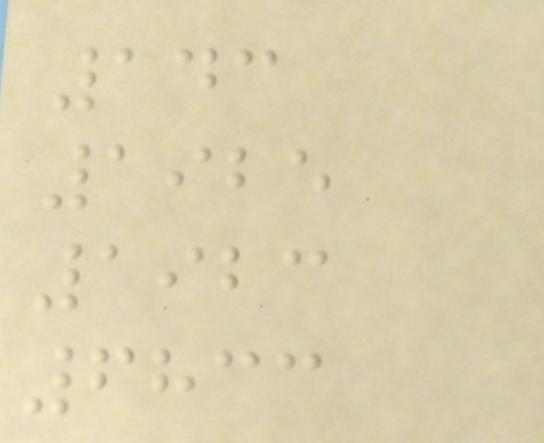143
1925
1923
6833
